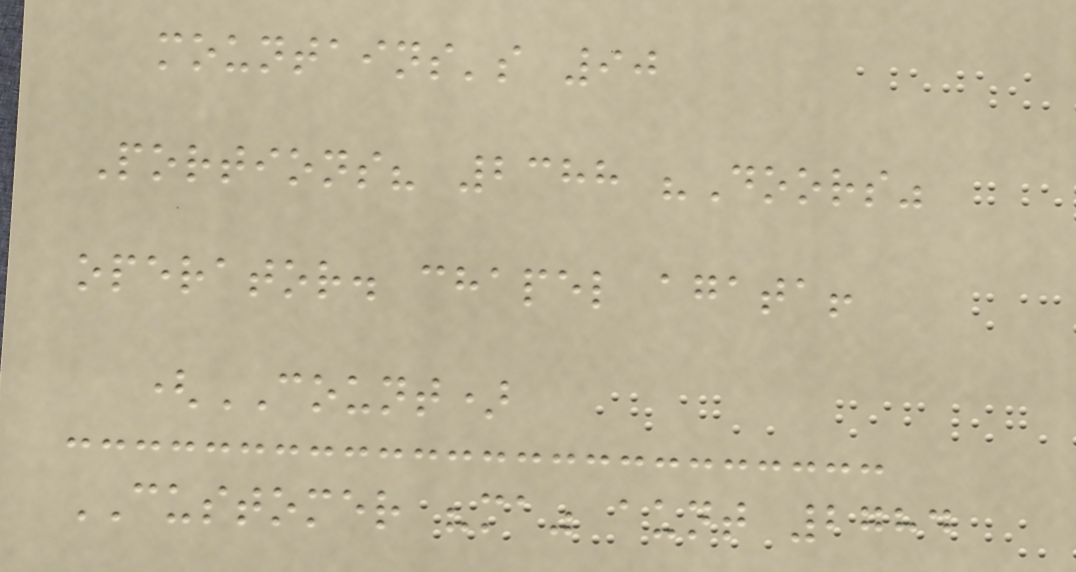mountains's 90
Portions? 2388 "Doors"
operator. chapel agata!
(COUNT)
CUSTOMER "ma" aunt 2784
